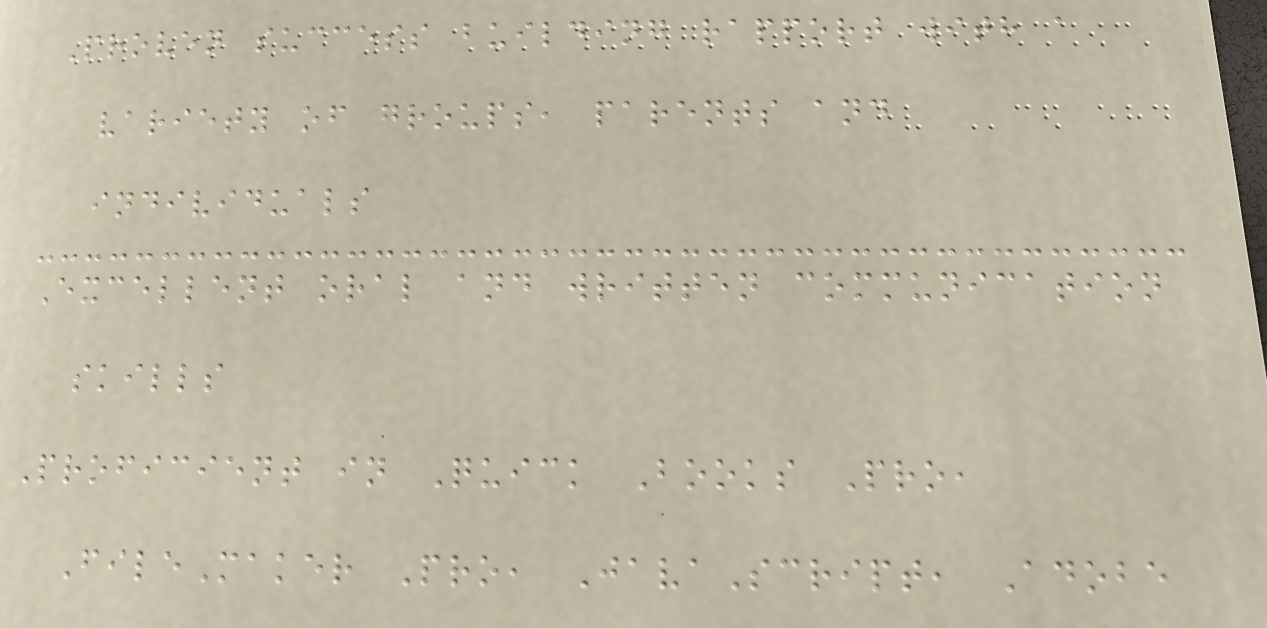Proven success building rapport with a
variety of groups, parents and
individuals
Excellent oral and written communication
skills
Proficient in Quick Books Pro,
FileMaker Pro, JavaScript, Adobe
